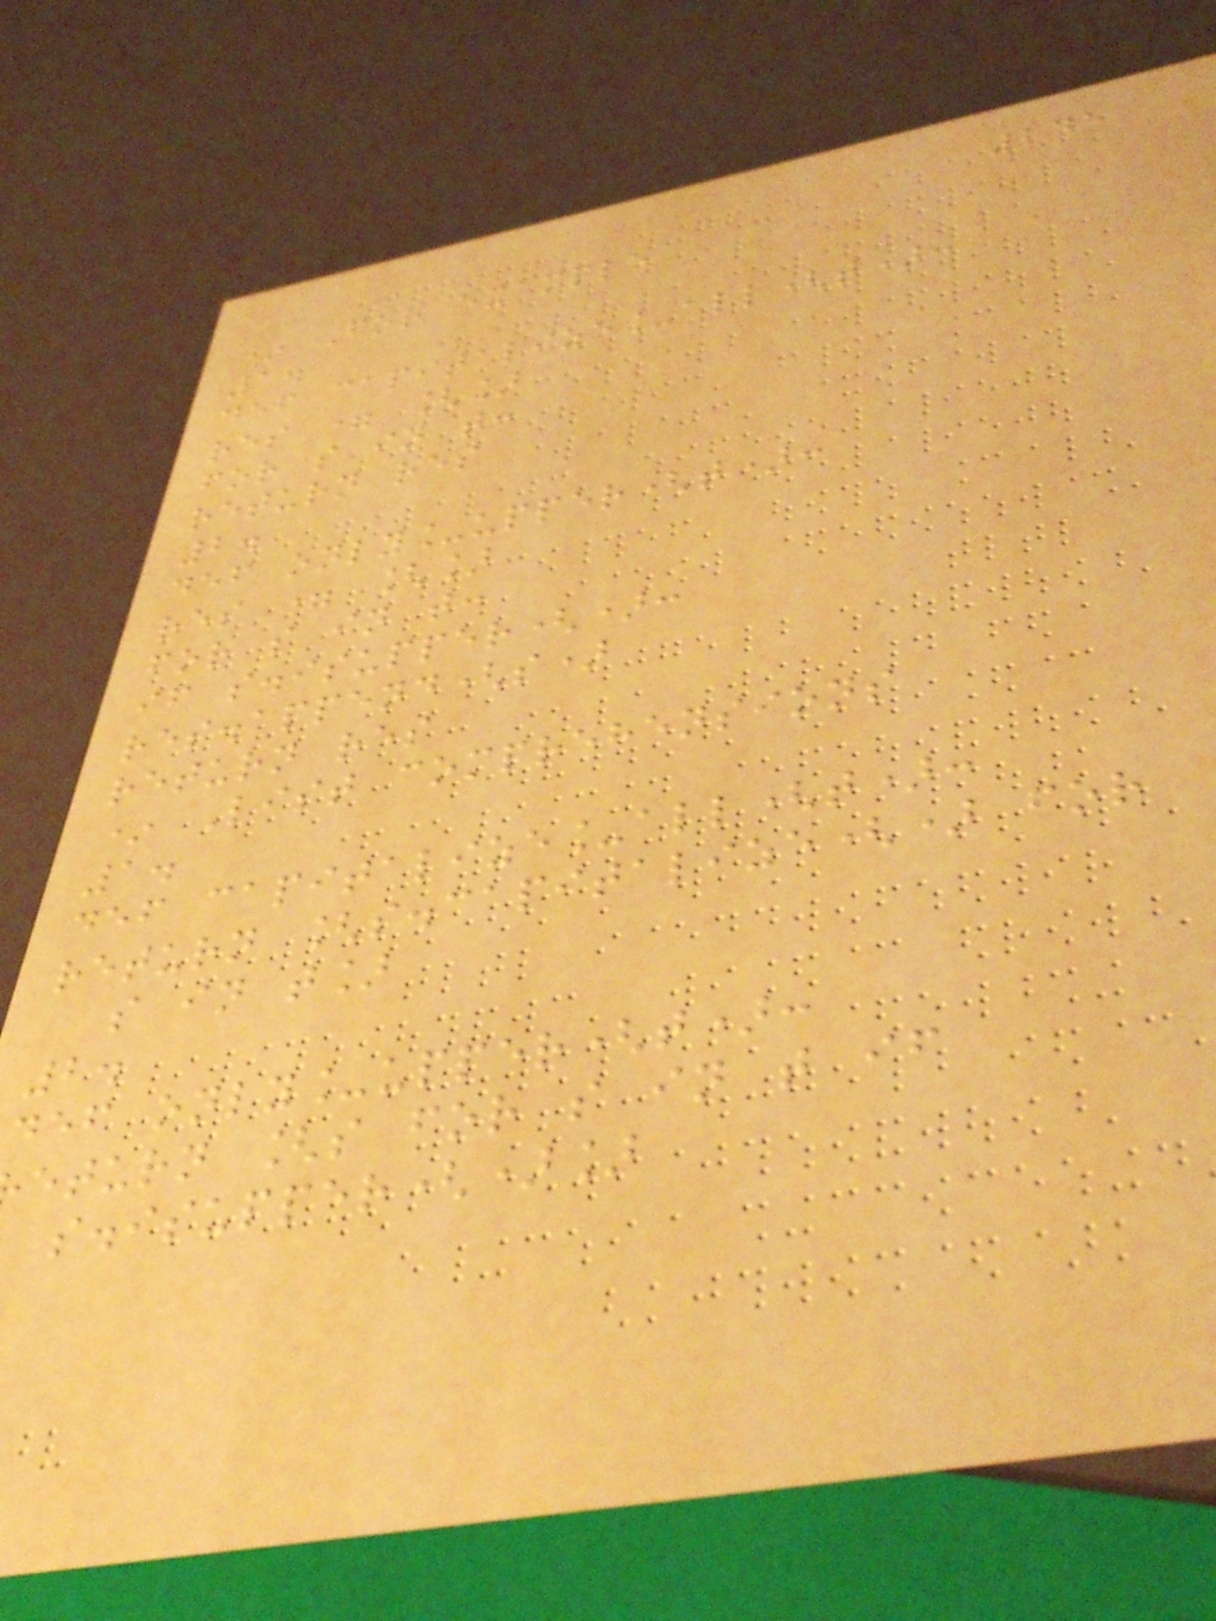245
* For example
1.
def capitalize_all(t):
res = []
for s in t:
return res
2.
def only_upper(t):
res = []
for s in t:
if s.isupper():
res.append(s)
return res
* List comprehensions
1.
def capitalize_all(t):
return [s.capitalize() for
s in t]
2.
def only_upper(t):
eturn [s for s in t if
s.isupper()]
